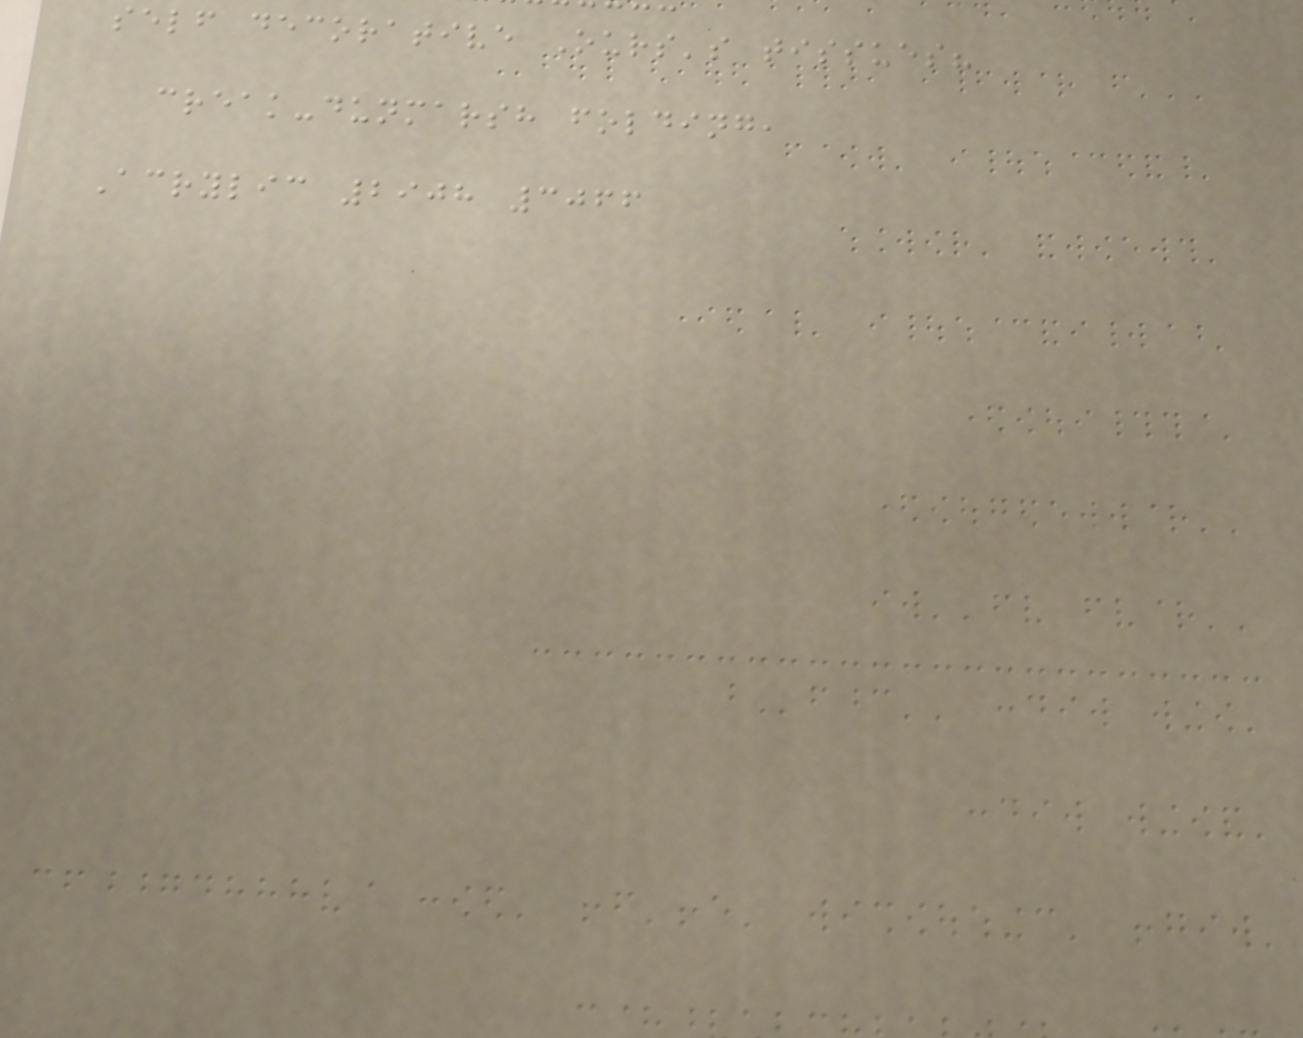self decorative Ours's tissues?
creak-dunmarsh folding,
Acrylic 2908 3066
